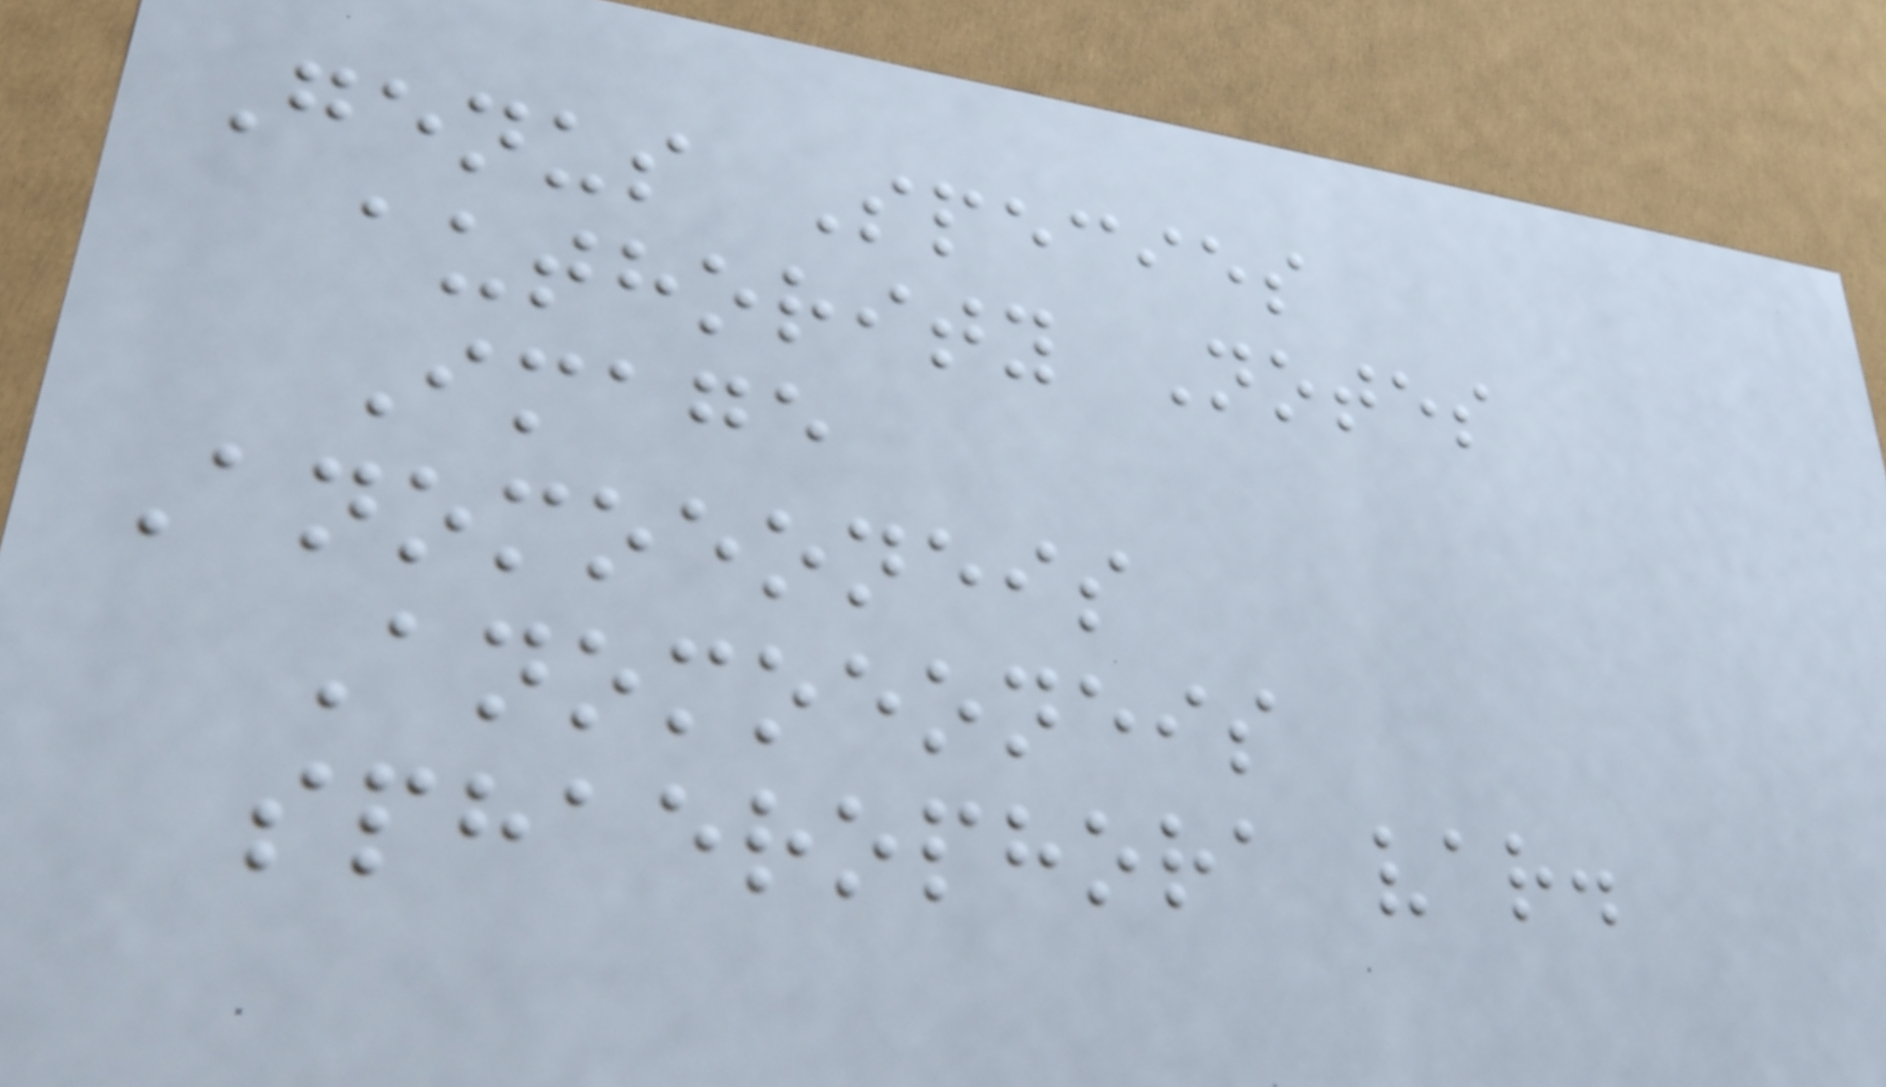Genus Species
authority Notes
Image
Anomoeoneis
Anomoeoneis
sphaerophora var.
